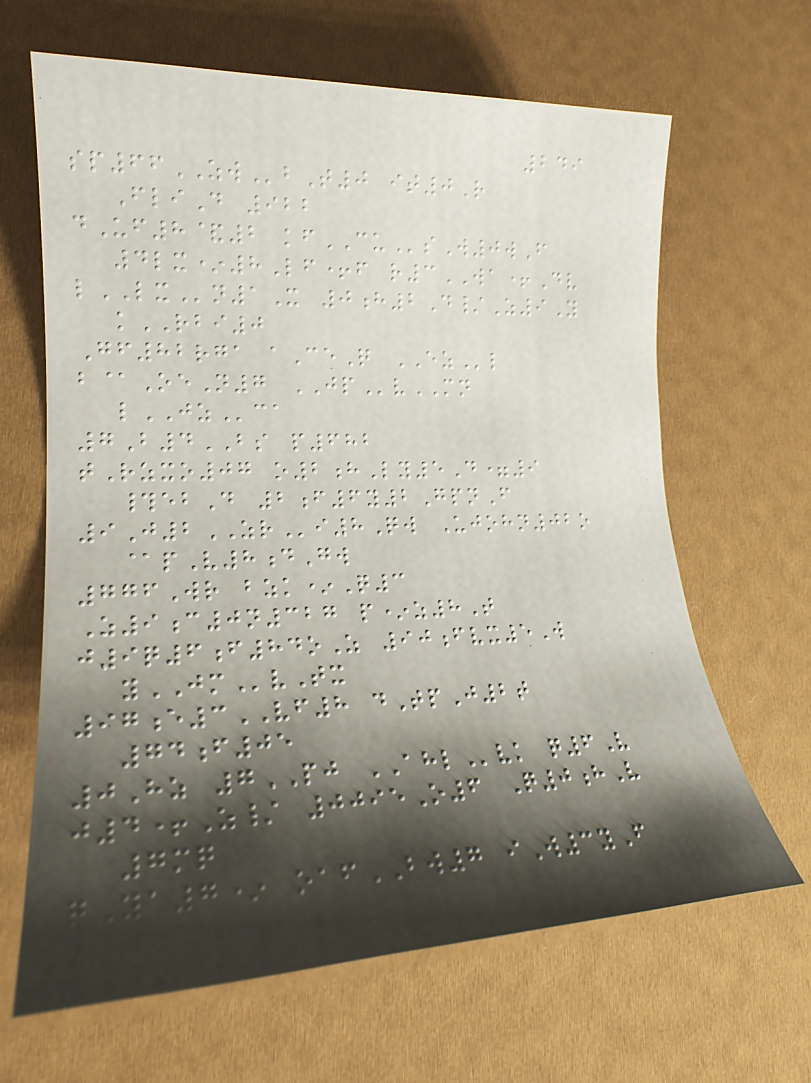249
sp66ZWbT0 it0R
FliD 922
dUf8&2 kfCUsW0wF
4lx*8Lf+f r3WA+Dv
lLXn1X 0h2D/Z9Y
kRBI0
Gf82rga aCeQ EZl
b@OeN7 JPvMN
lJZca
7B4BS p682
tRzxo07 o2hLy5D=9
#ebD 2f6y2GpnF
9J2ZRi8Qw Ujohn02o
@pV8dGw
776Wr bzk*Q3
Z9c0n327 p*z8T
j9q6f84oZ 90fvx5W
yJMvTx
97e3VF8 dTpJ2t
74f05
0Hz 7PJ AHLvk q6V
j4+Z/ 0095O6 Q0hV
7mq
qYa7* oafBW7 iW3yF
